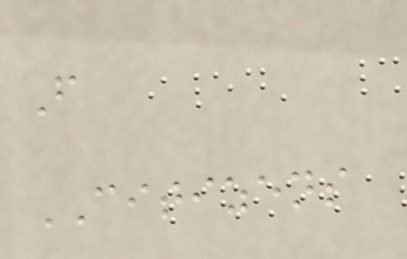F
CITIZENS
